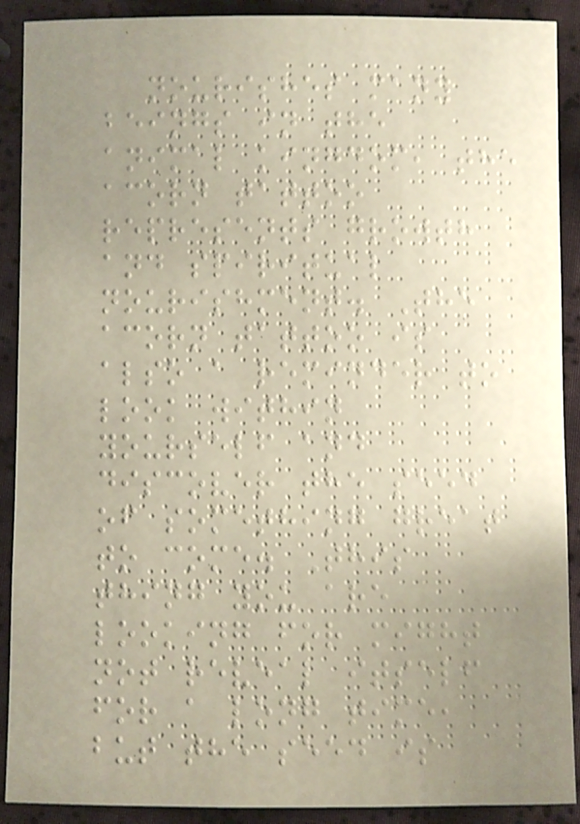nourishes many
beings in the
animal kingdom, the
acorn tattoo
represents growth
and spiritual
nourishment. The
acorn tattoo is
also a reminder to
look within
yourself and
discover the seed
of something great
to come. This
thing you are
looking for might
not reveal itself
for a long time,
but the seed is
